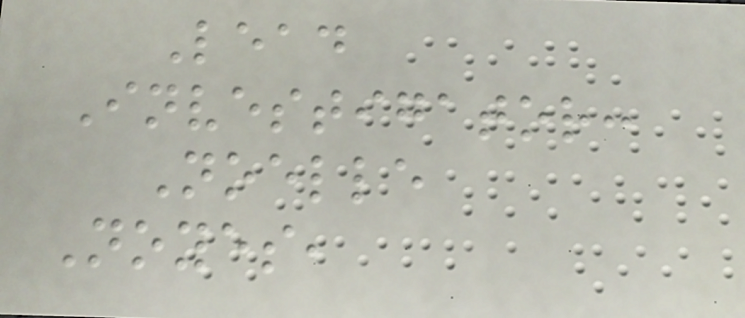Lead
Investigator:
Noelle
Noyes,
